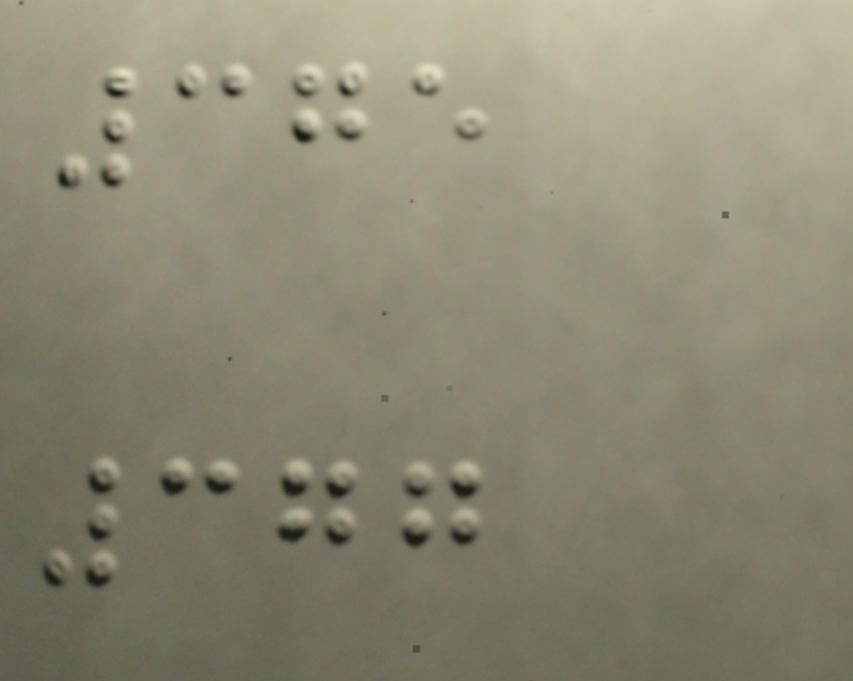375
377
